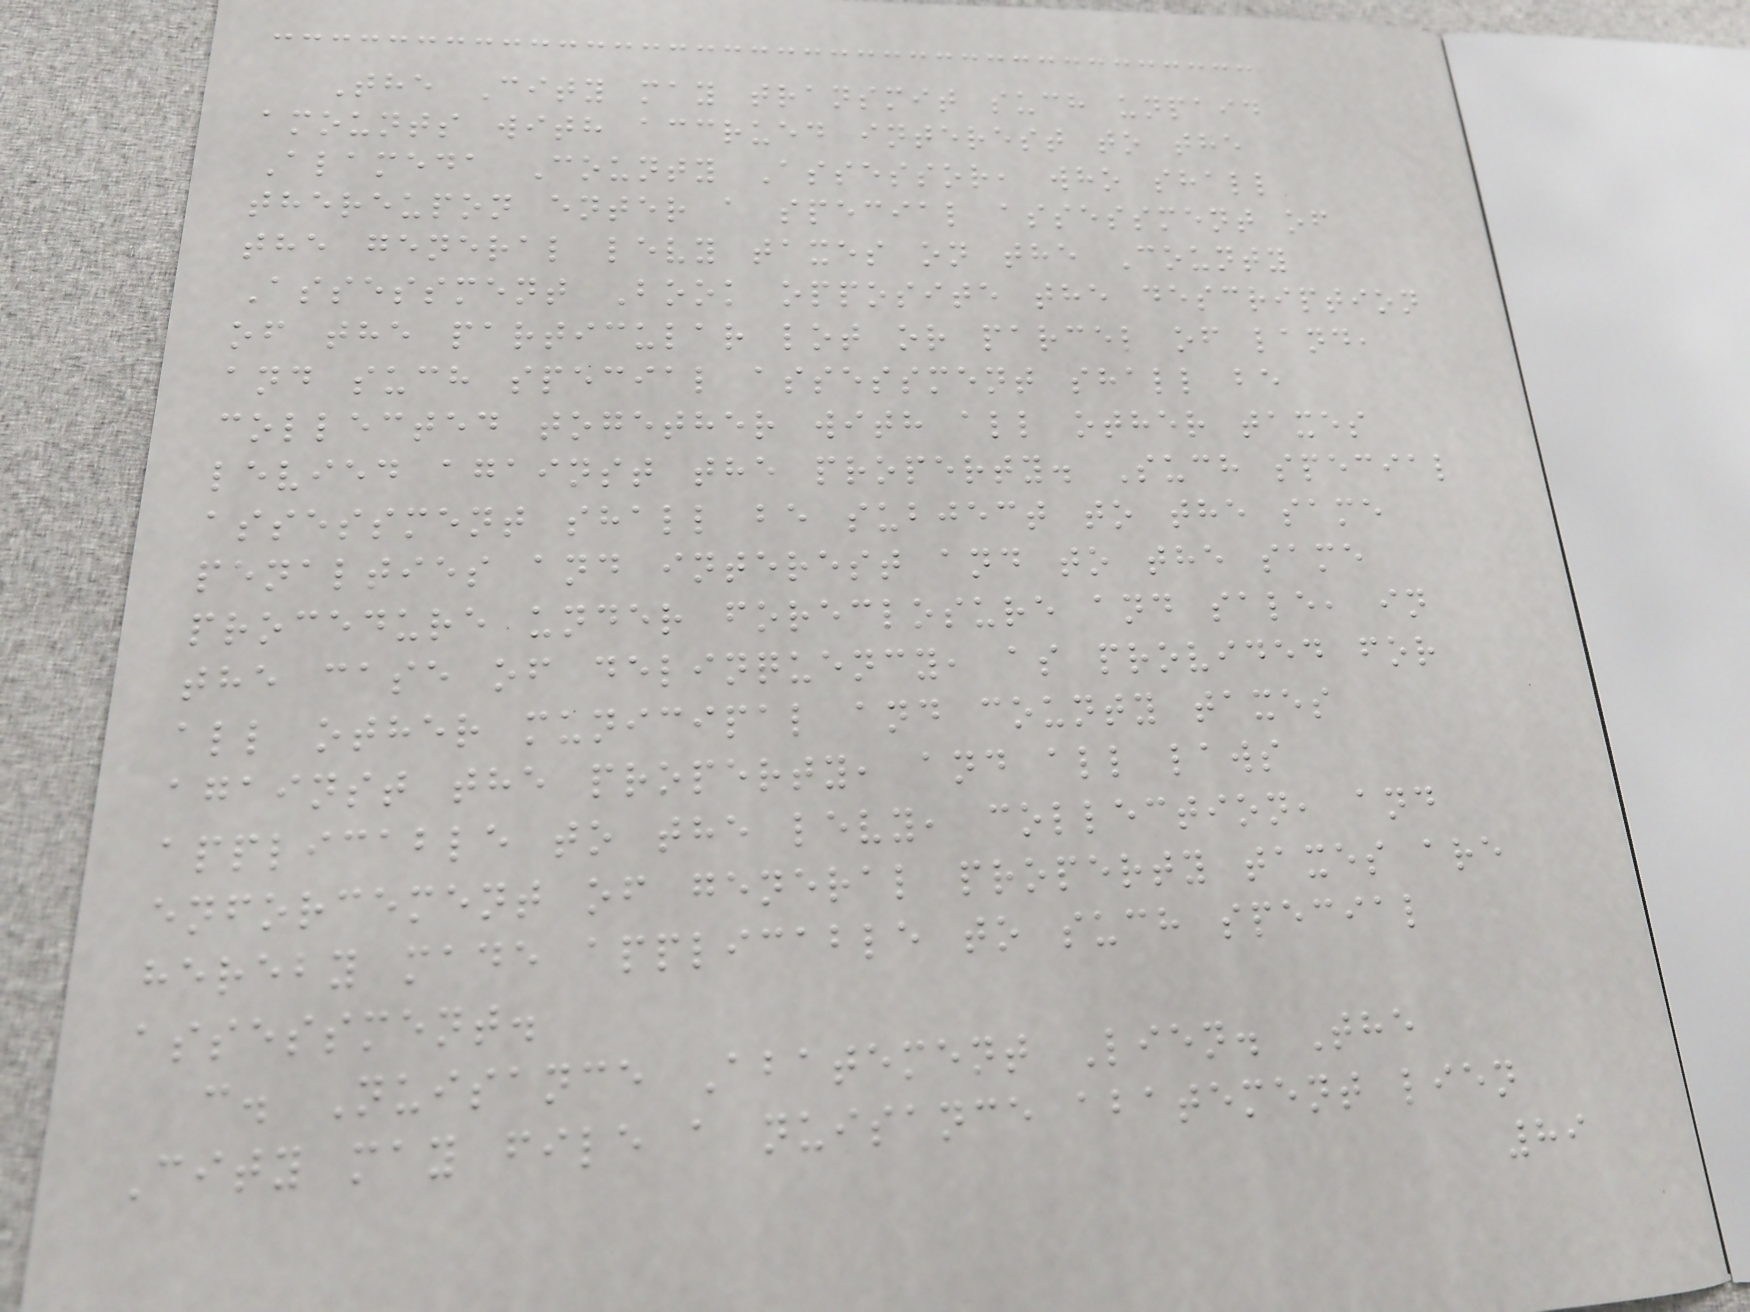The City may transmit such unpaid
amounts with accrued interest to the
Alameda County Assessor, who shall
thereupon enter a special assessment of
the general levy taxes on the County
Assessment Book opposite the description
of the particular lot or parcel of land,
and such special assessment shall be
collected together with all other taxes
levied against the property. Such special
assessment shall be subject to the same
penalties and interest and to the same
procedure under foreclosure and sale, in
the case of delinquency, as provided for
all other municipal and county taxes
against the property, and all laws
applicable to the levy, collection, and
enforcement of general property taxes are
hereby made applicable to such special
assessment.
c. Nuisance Abatement Lien. The
City may file a nuisance abatement lien
89
